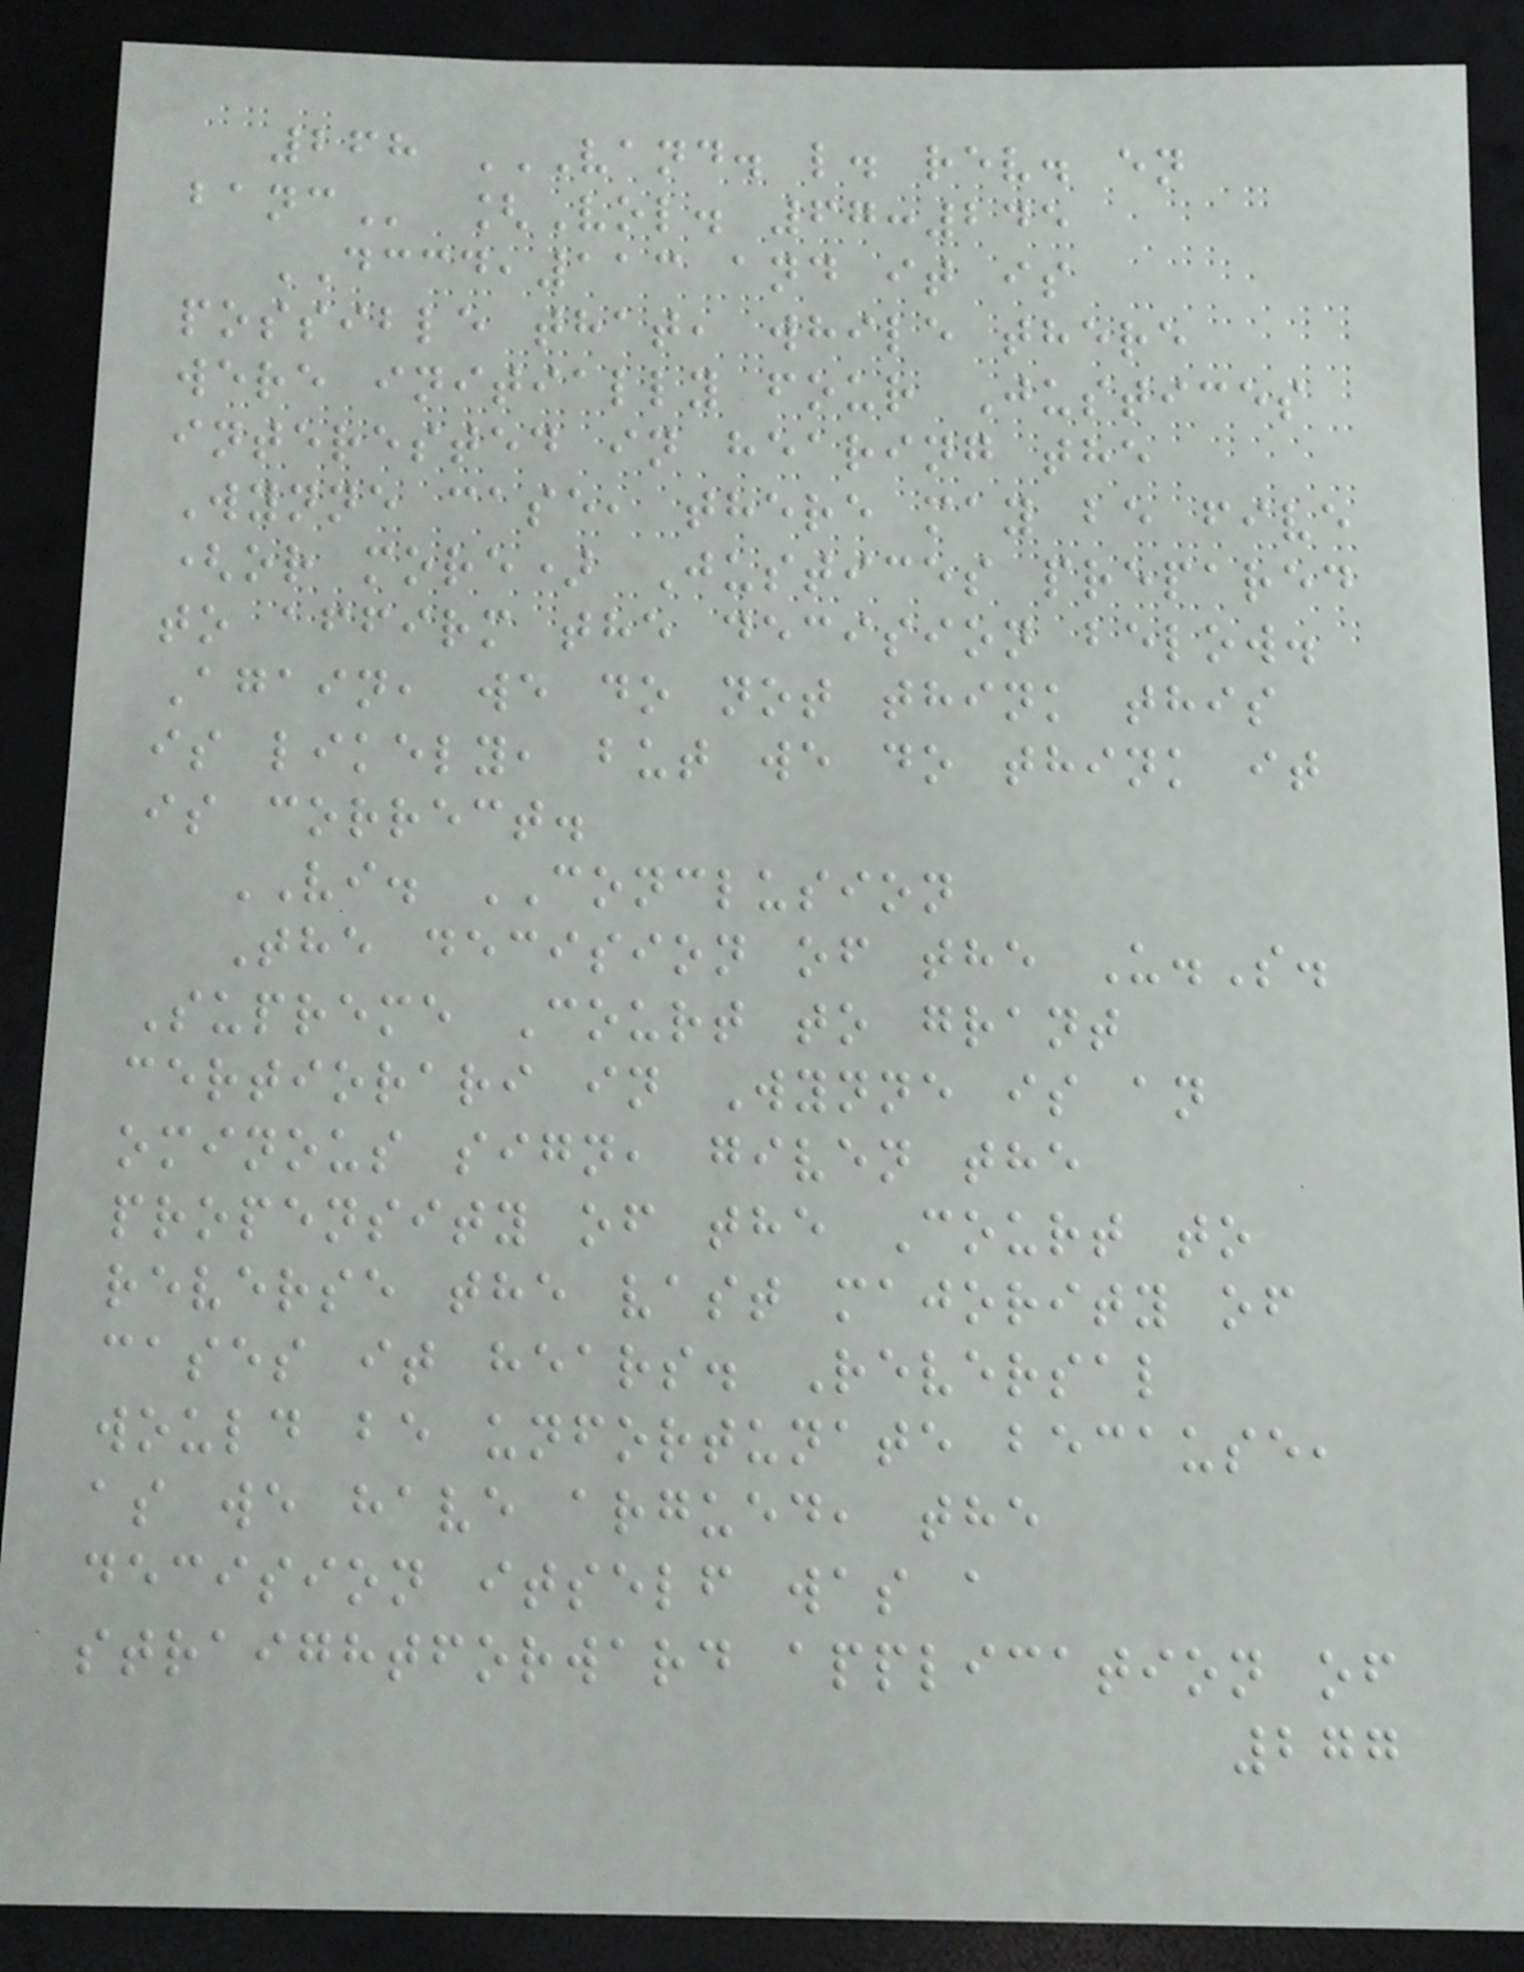268 VAND. L. REV. EN
BANC [Vol. 67:245
DCCD,113 and it is
possible that, while there
were initially four Justices
interested in hearing the
Wynne case, there may be five
(or more) Justices prepared
to affirm the decision below.
Again, we do not think this
is likely, but we do think it
is correct.
VI. CONCLUSION
The decision of the U.S.
Supreme Court to grant
certiorari in Wynne is an
ominous sign, given the
propensity of the Court to
reverse the vast majority of
cases it hears. Reversal
would be unfortunate because,
as we have argued, the
decision itself was a
straightforward application of
277
